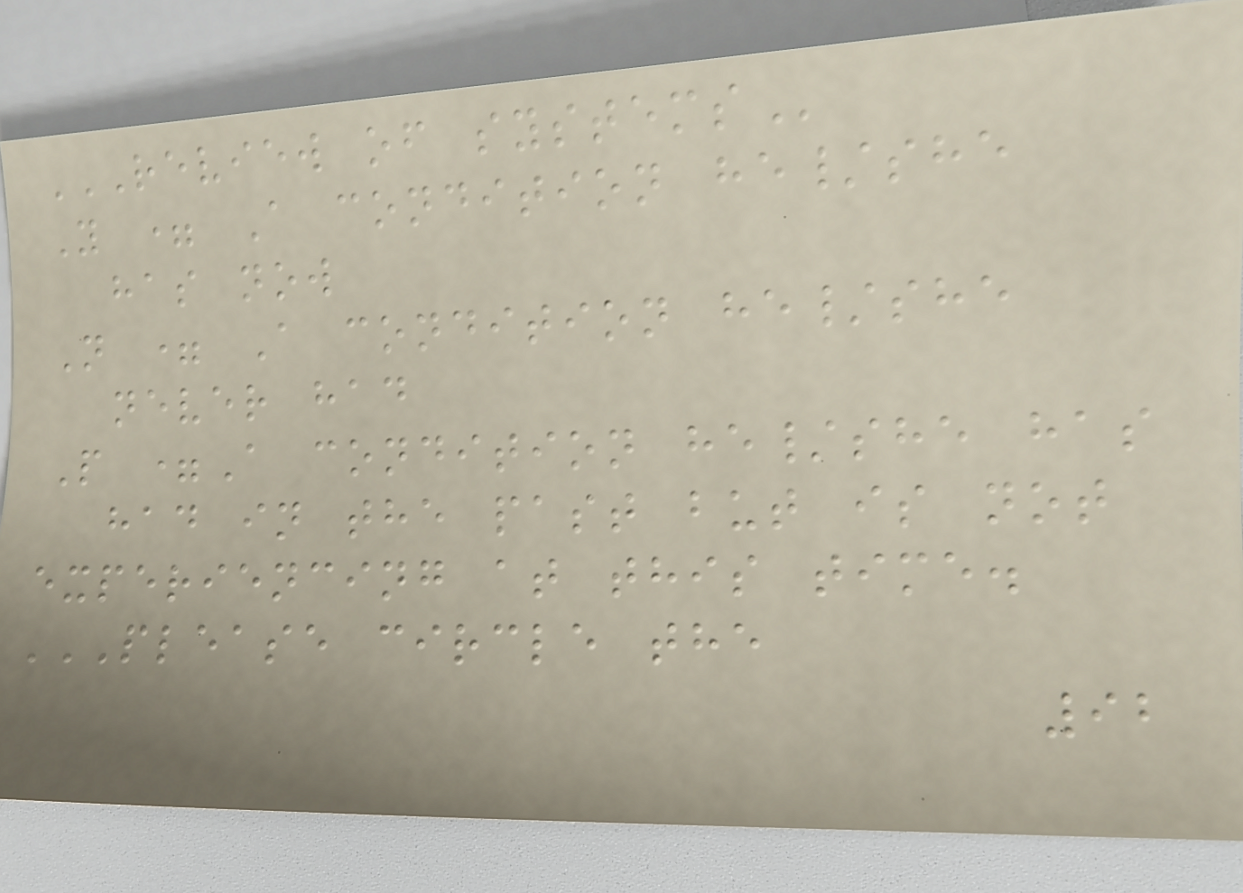REVIEW OF SYSTEMS
Y = A condition he/she
has now
N = A condition he/she
never had
P =A condition he/she has
had in the past but is not
experiencing at this time.
PLEASE CIRCLE THE
92
